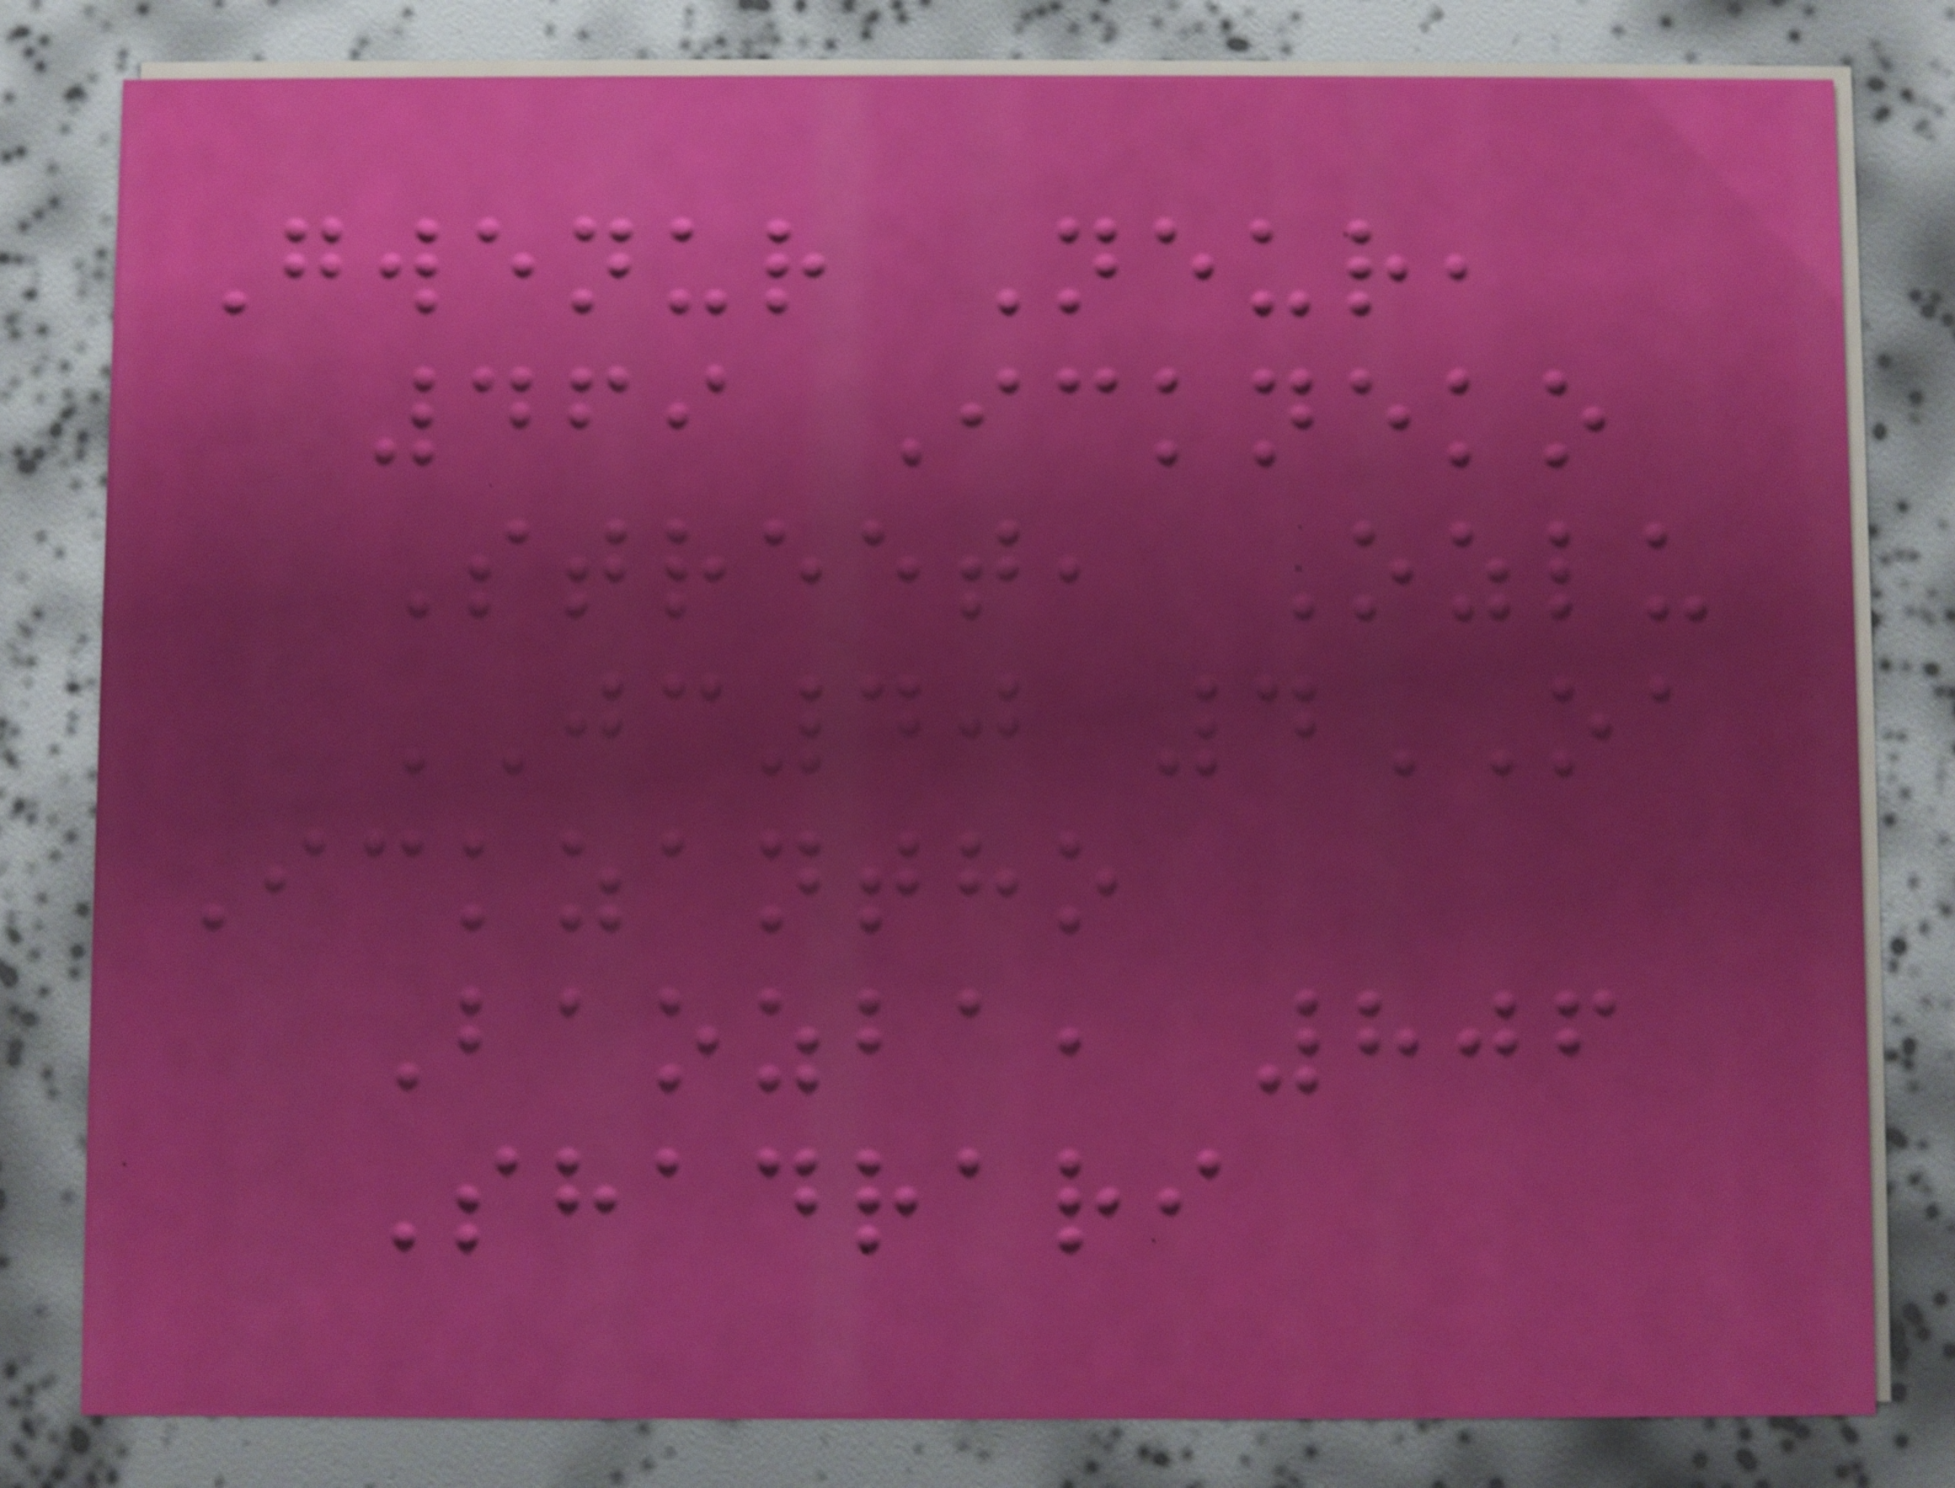Gwenur Neur,
469 Ickneko
Street, Ozlu
JC40 4OA
Ickzantho
Baozba, 806
Shadrari
